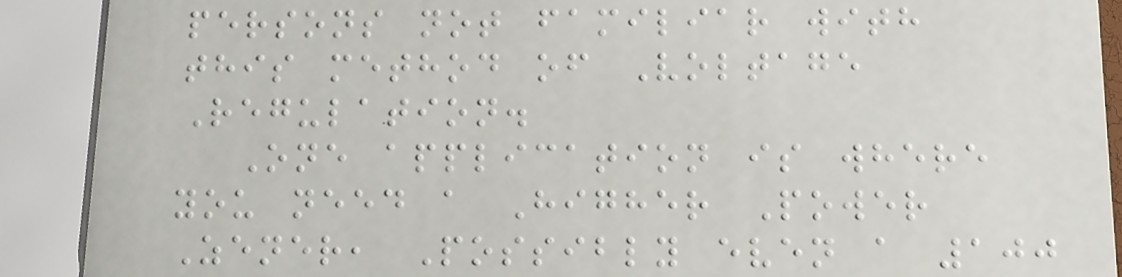persons not familiar with
this method of Voltage
Regulation.
One application is where
you need a Higher Power
Zener, Possibly even a 100
